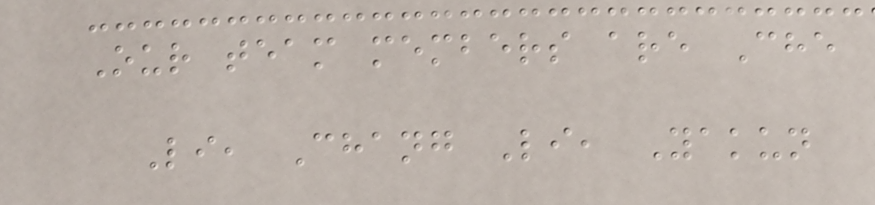Our team members are Che
Li, Chang Li, Yakun
